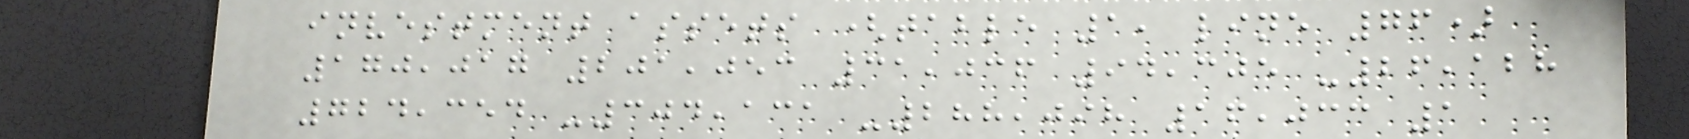investment assets (table 1, line 76)
170,017 201,053 31,036 94,305 -26,128
724,354 -304,131 -288,098 16,033 1
